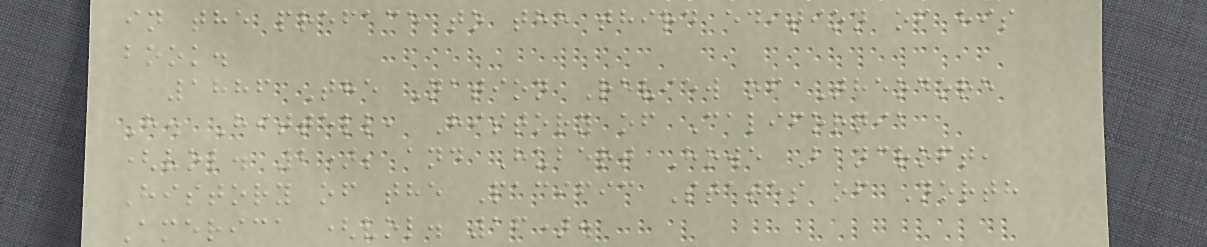in the preface to the third edition of his
book.
1886 The Nation Review of Theodore
H. Hittell, History of California
(vol. 2); and Hubert Howe Bancroft,
History of the Pacific States of North
America (vol. 16).
